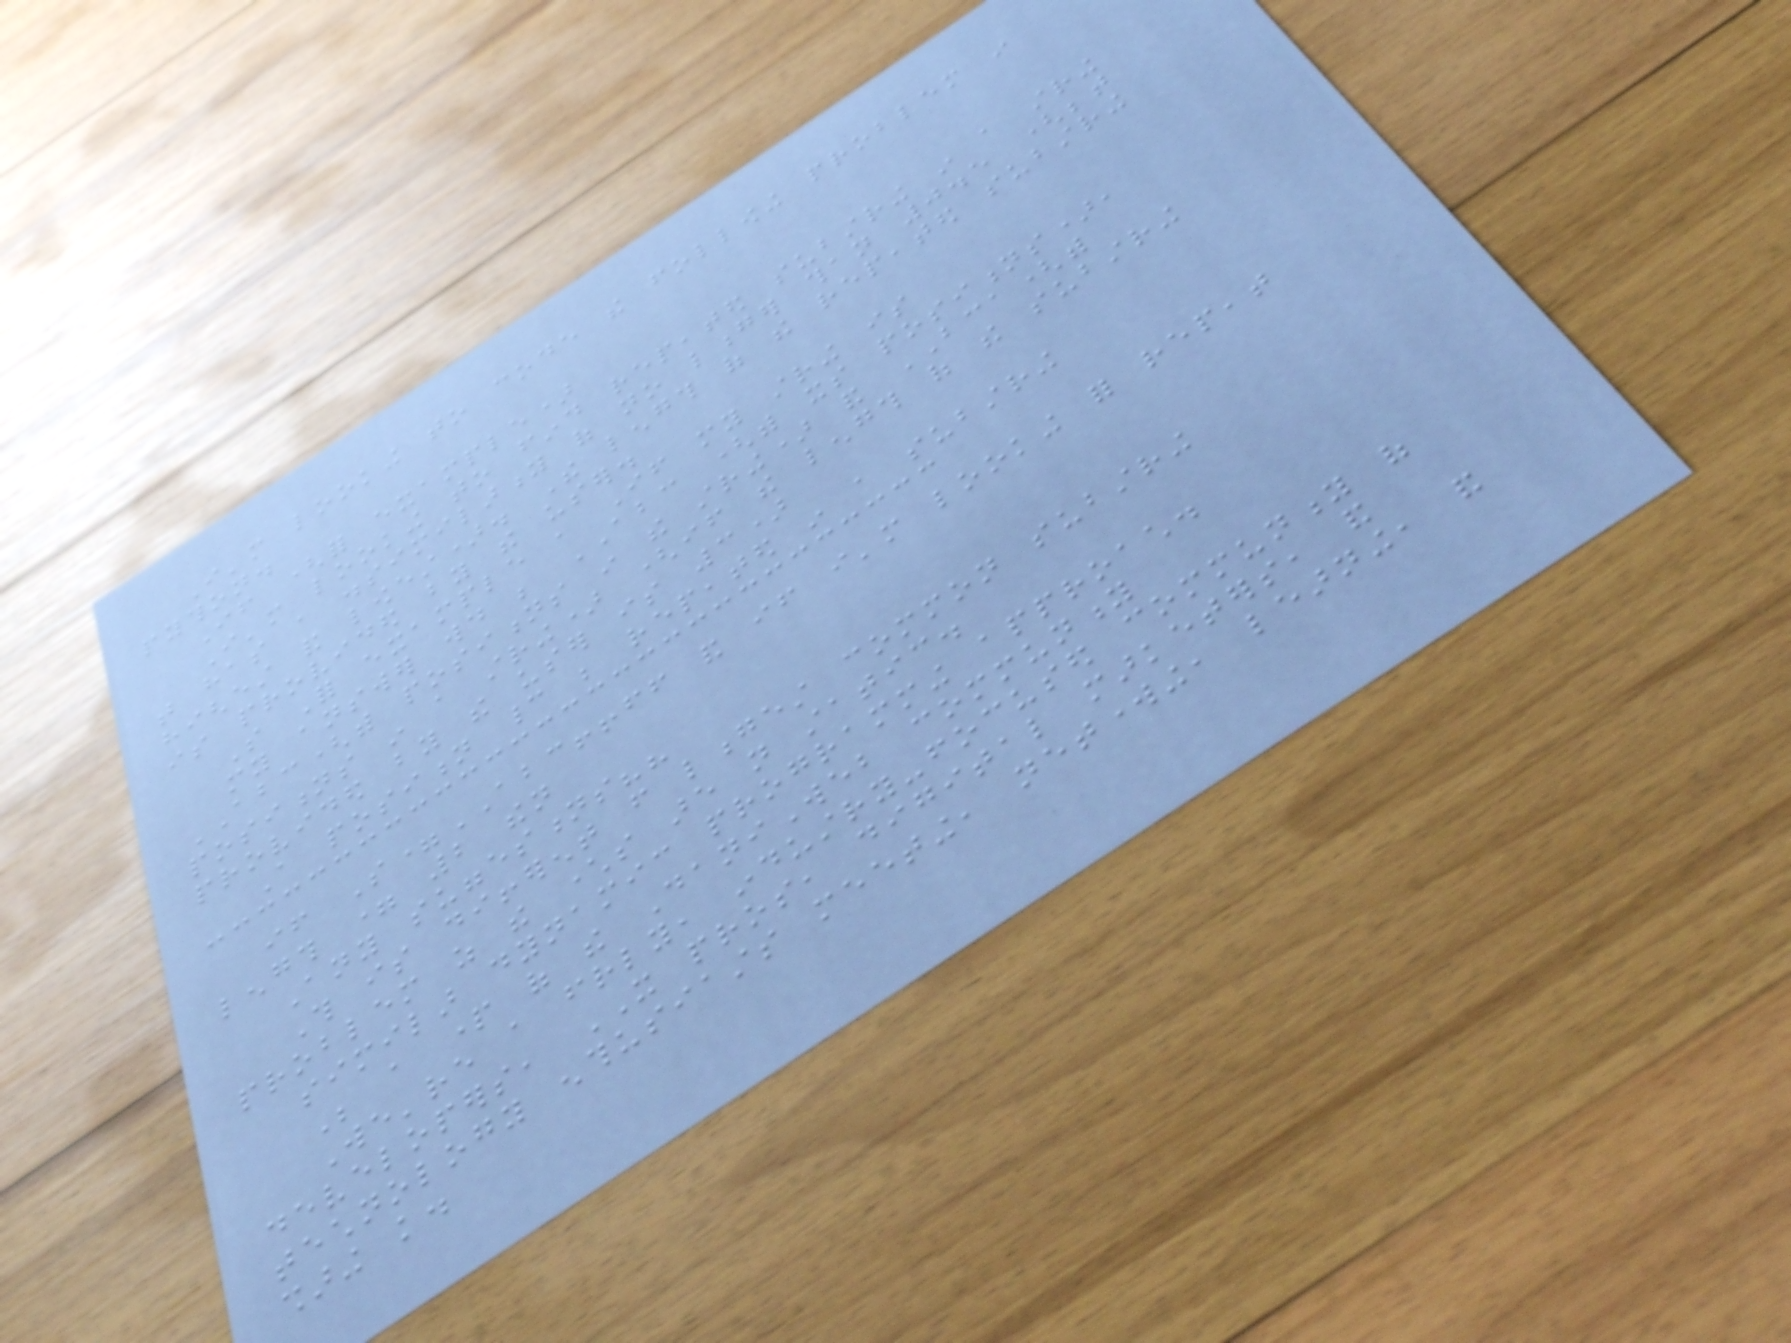I'm looking to code the following problem in
python.
If (for example)
I'm looking to find repeated substring in a string
that has a dissimilarity of no longer than 0.5 (between
highest and lowest). The length of the repeated substring
is provided by the user.
So For example , If my string is
my answer would be ABC (with its positions),
ABC(with positions in the string) and BCA(with
positions in a string) (if the length of the substring
provided by the user is 3)
A position cannot be repeated in a substring
if S=ABCFFFFFF and if i'm looking for repeat
length = 2 then
Any suggestions??
This is different from longest common substring
problem as the characters are not static.
similar dynamic programming approach.
Be a part of the DaniWeb community
We're a friendly, industry-focused community of
developers, IT pros, digital marketers, and
technology enthusiasts meeting, networking, learning, and
sharing knowledge.
